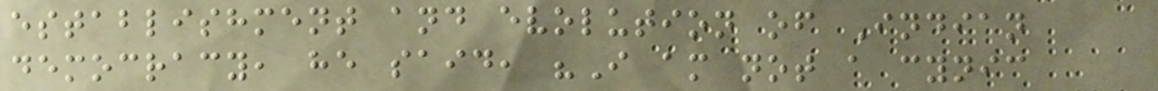establishment and evolution of Indian
democracy, he said, "I am not a cynic
